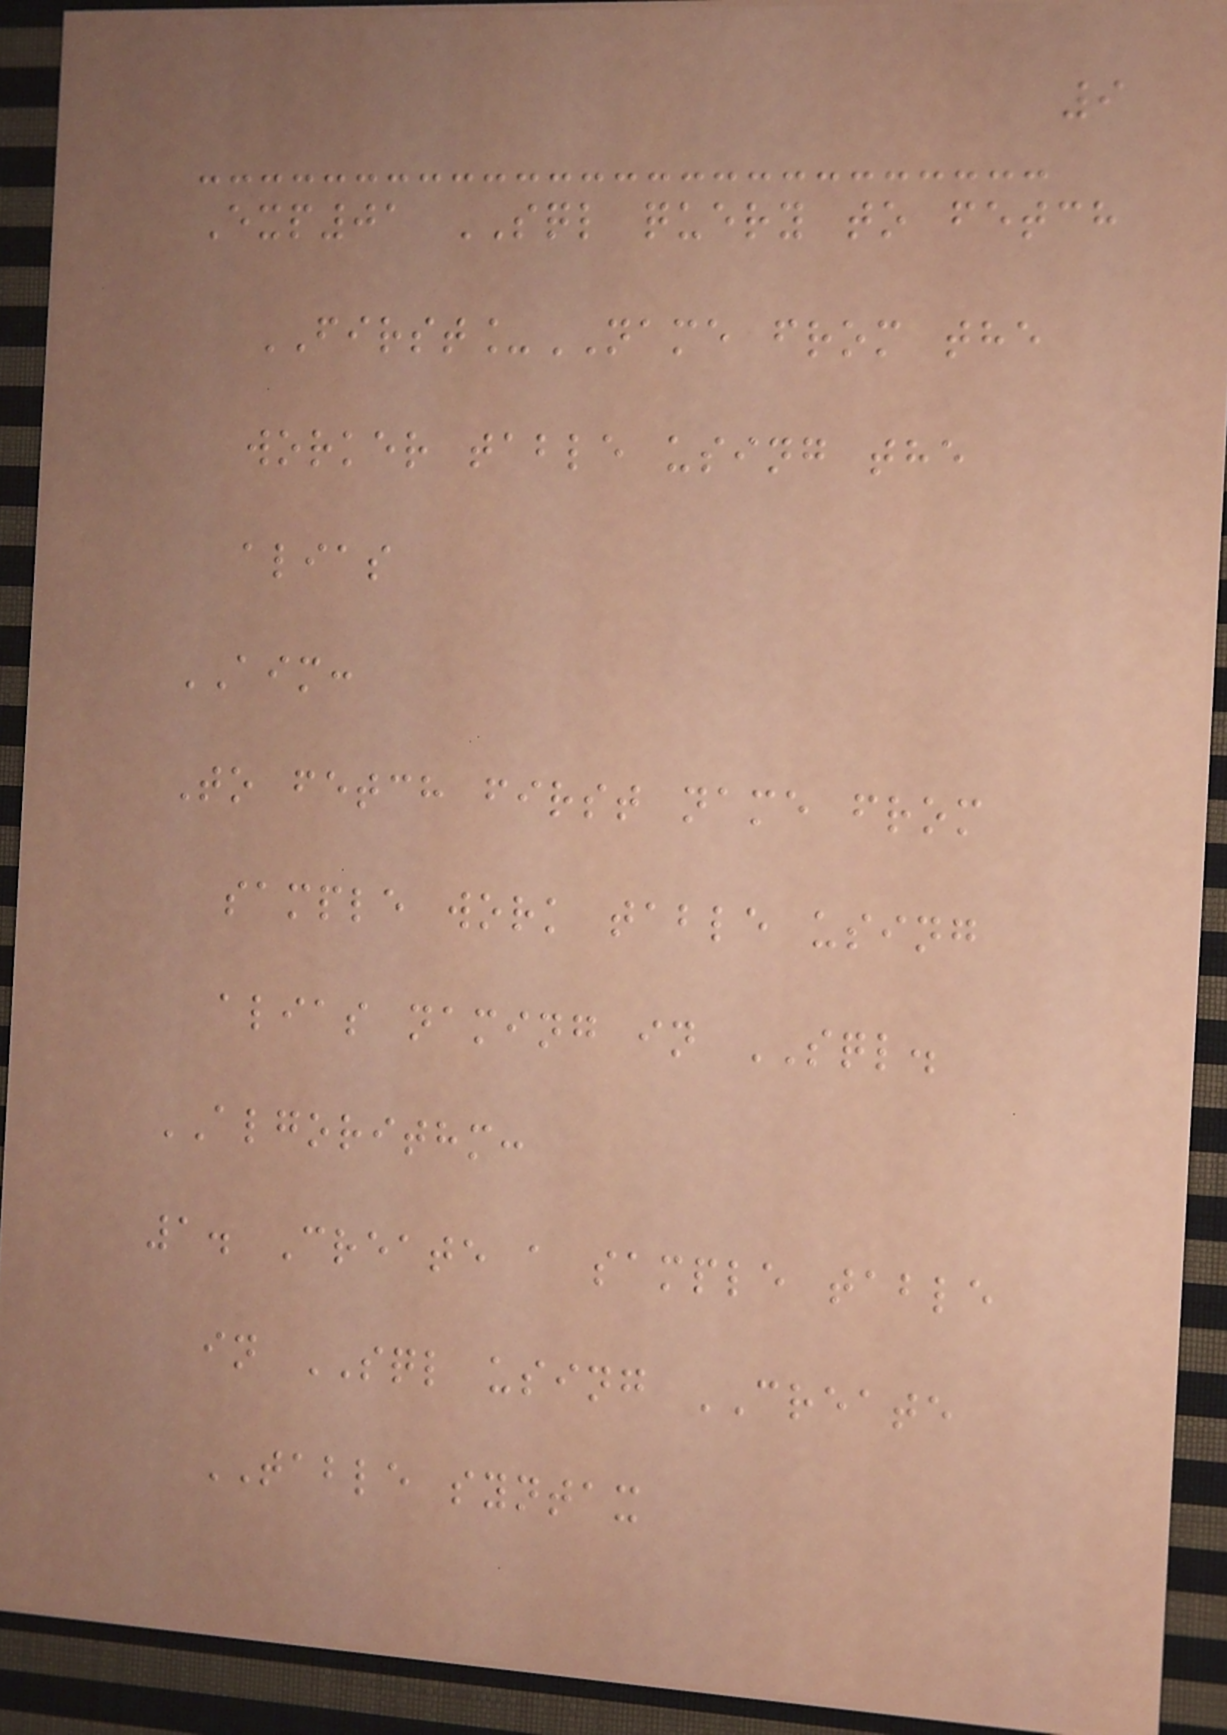9
Exp01 SQL query to fetch
FIRST_NAME from the
worker table using the
alias
AIM:
To fetch first name from
sample work table using
alias naming in SQL.
ALGORITHM:
1. Create a sample table
in SQL using CREATE
TABLE syntax
